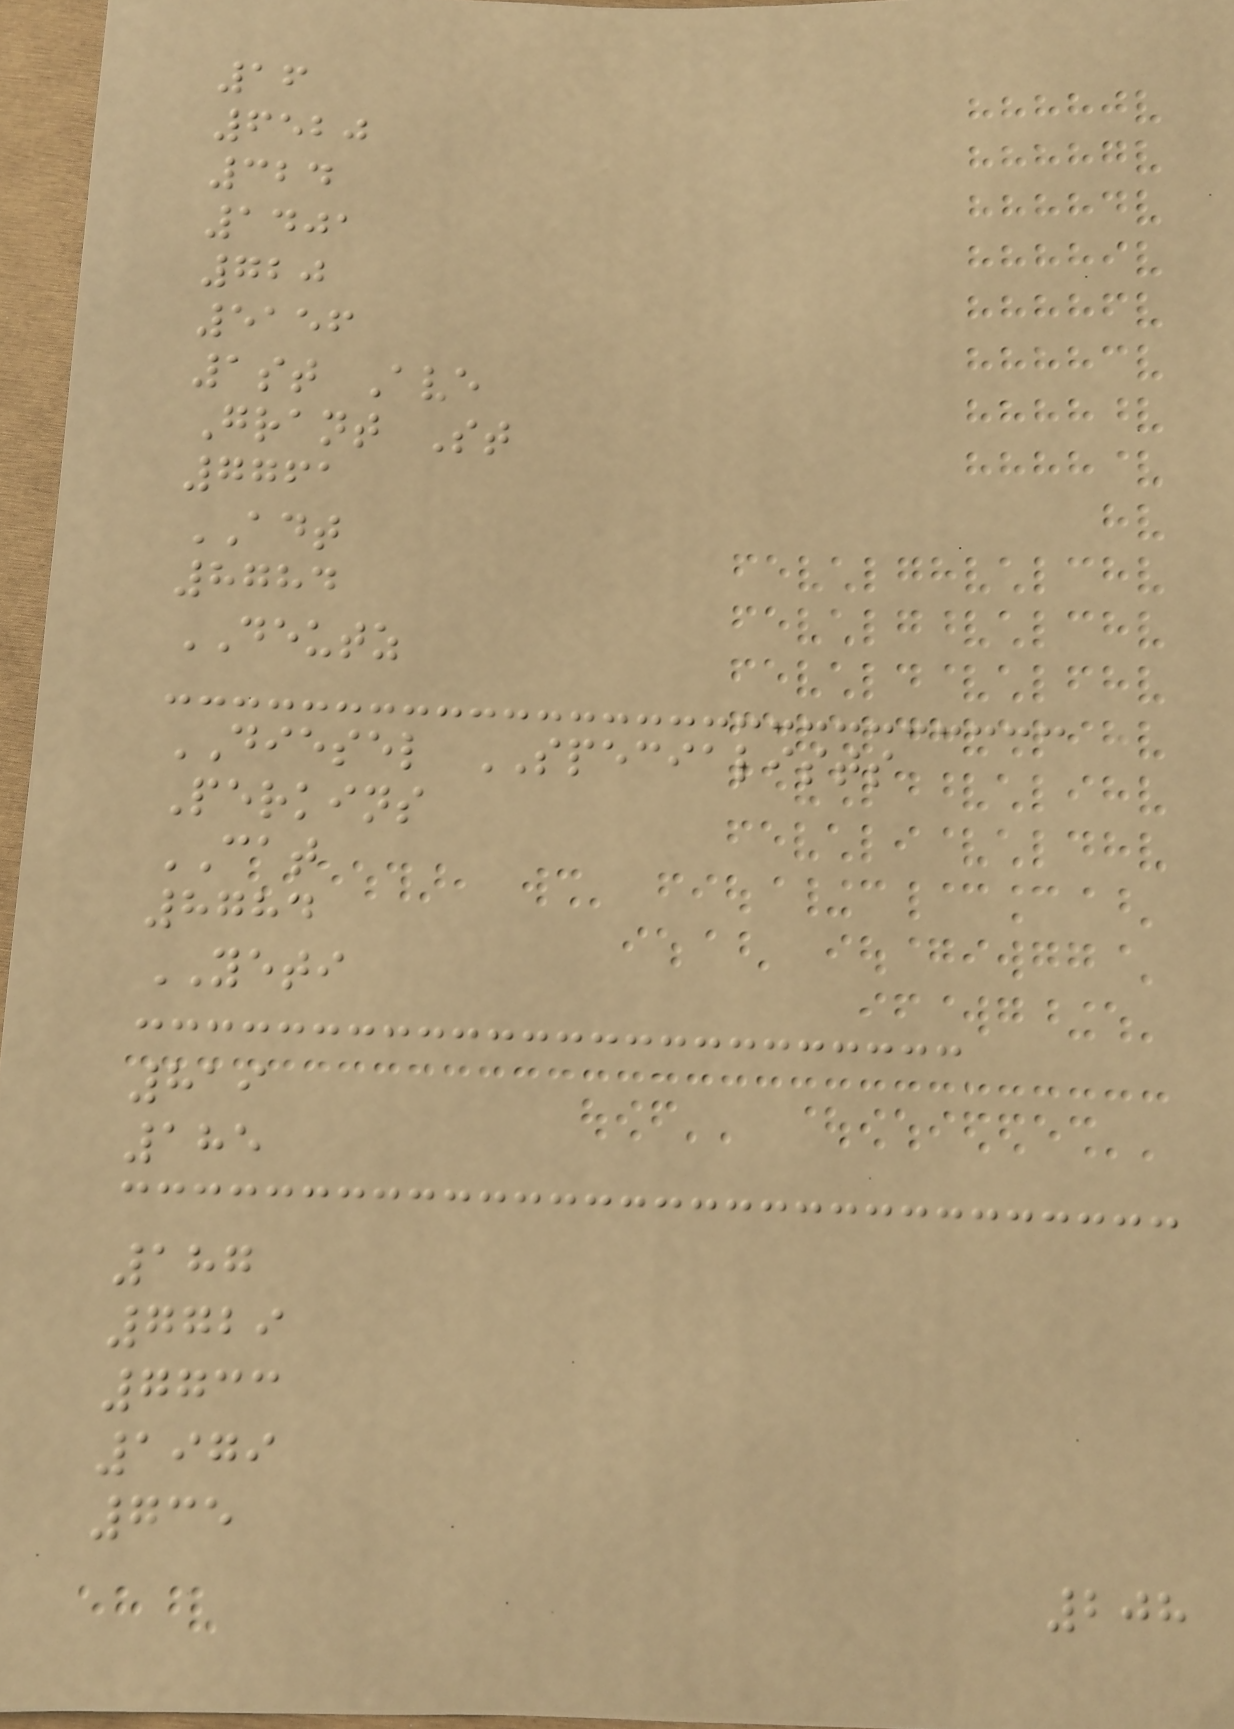16
6520
324
1401
720
5156
1st Ave
Grant St
7761
ADT
8784
DEUTZ
DIESEL SPECIALISTS
Perkins
CAT
8784
YETI
819
185
187
7729
7733
1979
735
208
